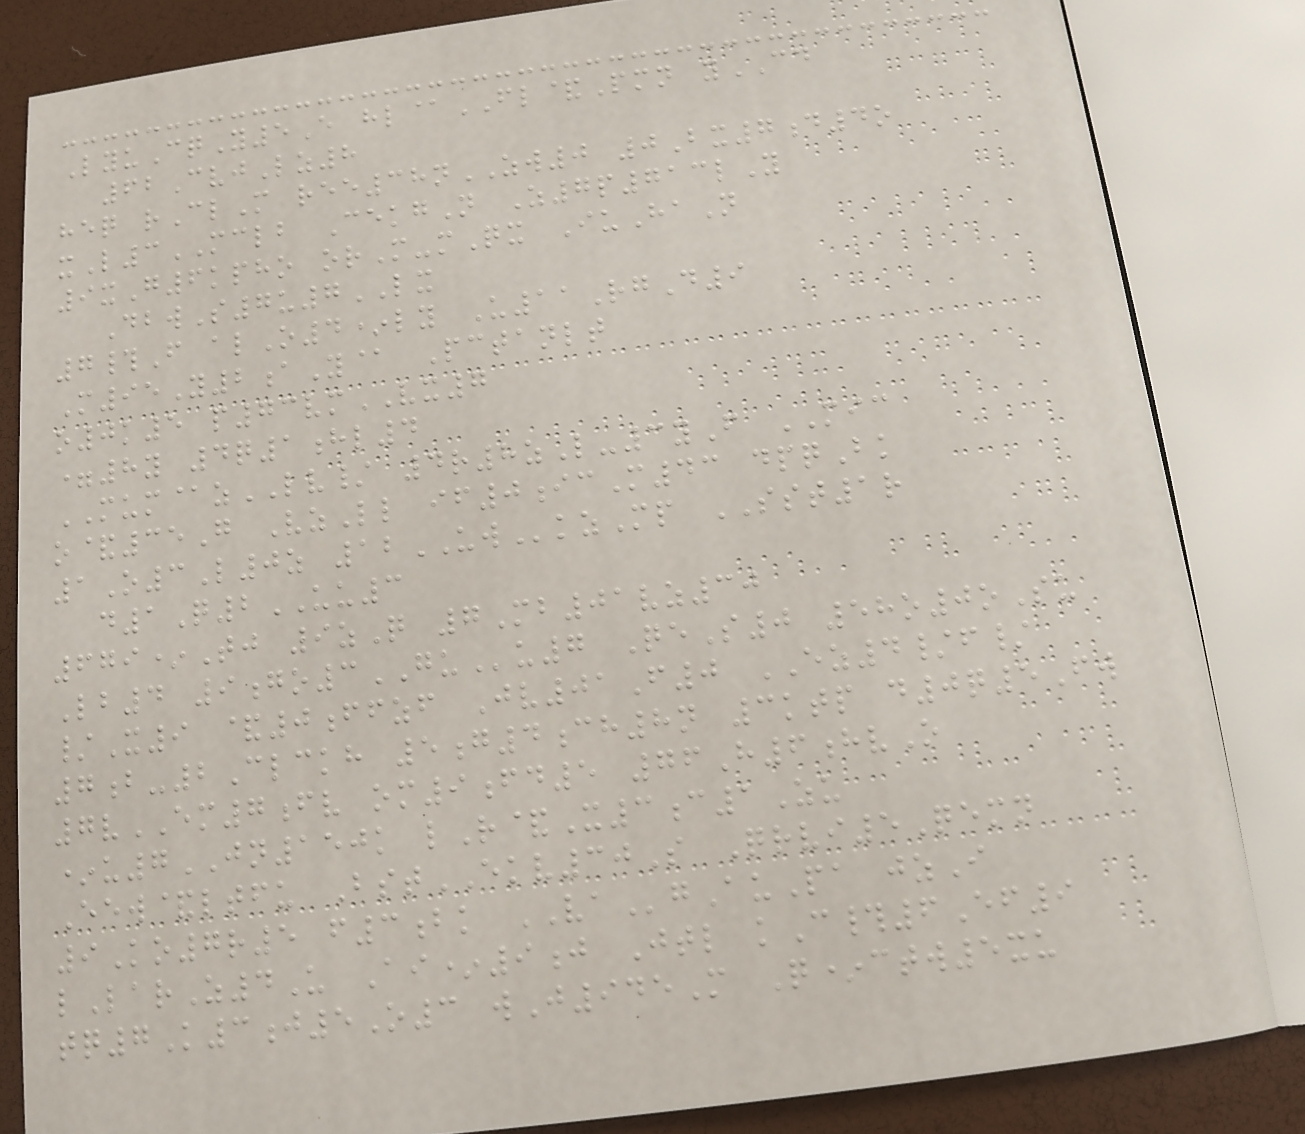LyuCqY5E hl@FL&Pmn yCD
62CvjLz8
heq rClM ree38nZW0 0Bx7d4o
xL3MCLB CekgN Z7p713lY
9xG6kpho orM-mQx IuHaN
DbwS7u7LX
7#F alO4*ly U11RgD9
M95Y2aY@ Pctanlt
o0k5 p73vmVX7
=8y 4q1hl4
MUM@zLV/ 4r8zL-3yF MIC
o&35G VzLl if0icM43 dpqBk
1O3L0z 12UWkzMp SST1r
d1Q2UU3
679*Tj 9zQ 7Mb01vz30
Lb4 9go3GUu7 QeS0 58o0oSu
/X9 &0ffzf Jv01F0 EZ4/f/
7b-2Clckh 5g4ch8n 3ktp d0q5Fw
7vEM7fv om9fd5 76H6hvO
*u7JN150k lR&X3c1Zu
Eew&ltfu BstEKV30S Qrvi5Qemn
9Ko7r5 f3bk VAgAuPa jzI
lLarZ4U Ai*9j Jtl kC#6Ef9
tq7K3j5O3 wJ945M Q*ctw5xu
